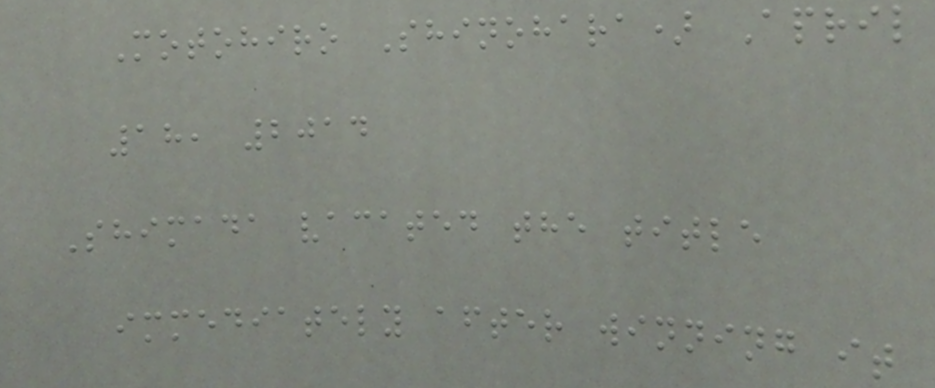Motohiro Shinohara) April
18, 2014
Shimada vacated the title
immediately after winning it
